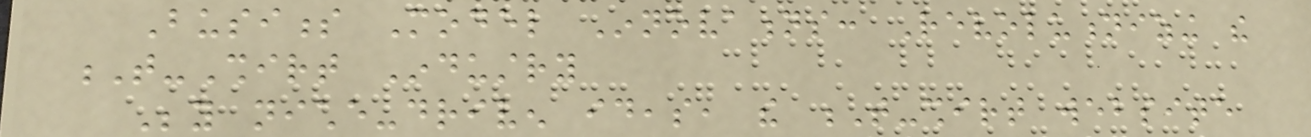Business Model Innovations: Revolutionizing the
T-Shirt Industry
Beyond niche-driven ideas, the T-shirt website
